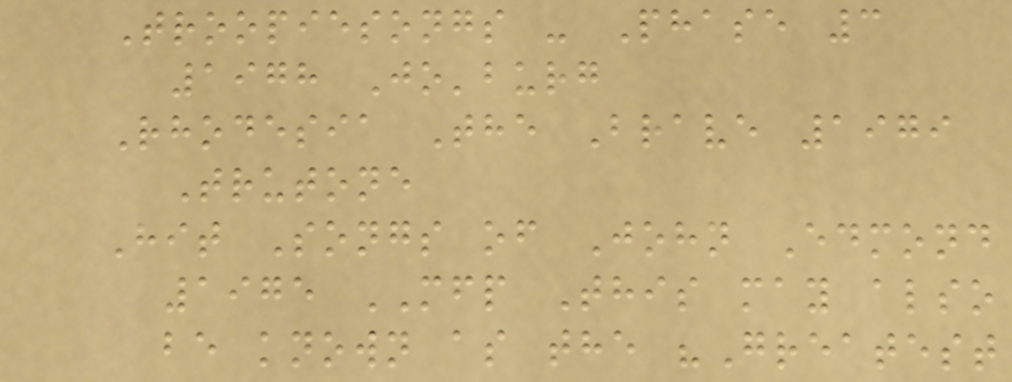Troopiesongs - Phase 3
1978 Jo'burg
Rhodesia The Brave 1979
Trutone
Hit Songs of John Edmond
1975 MFP This may also
be known as the "Greatest
